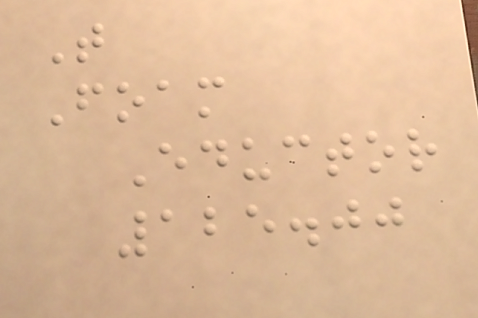T
Foam
Eductor
125.00
